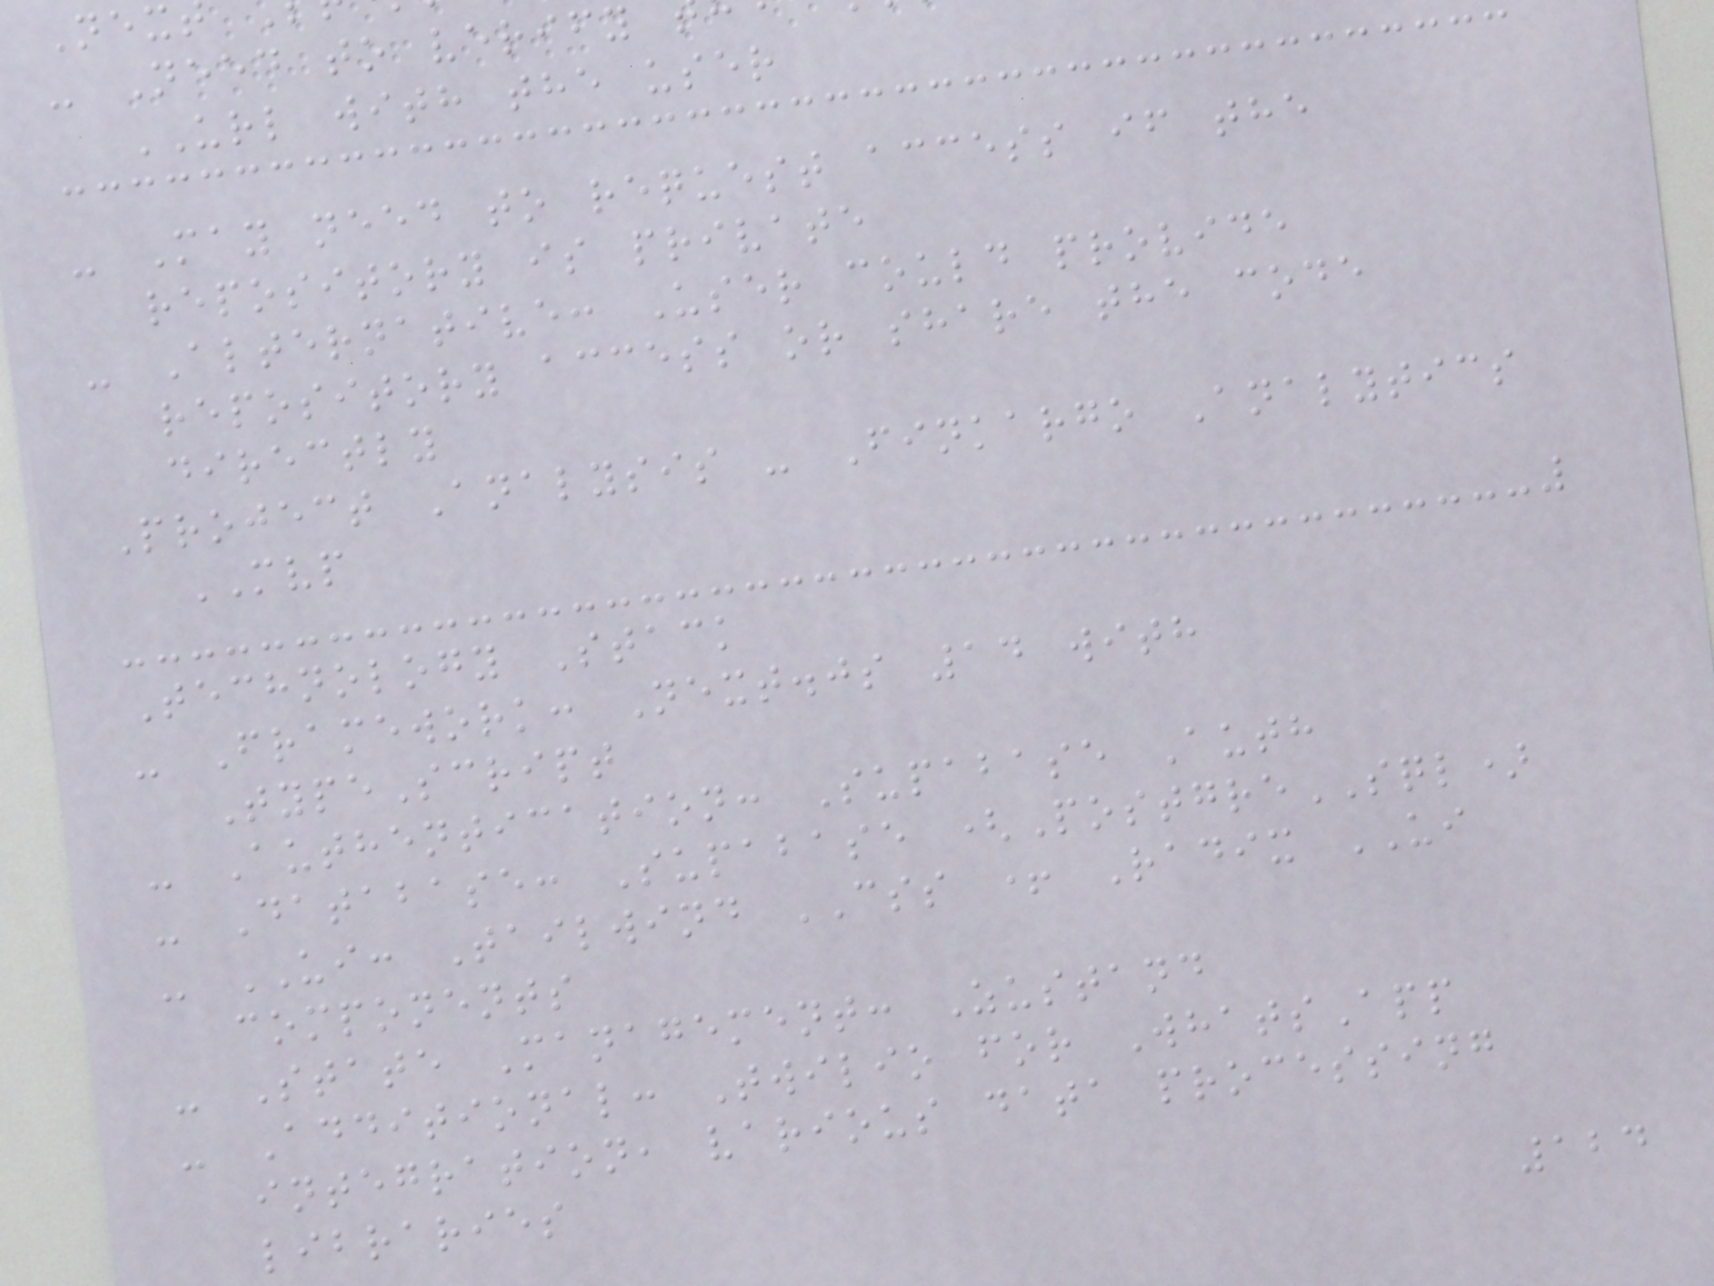Nex
- Need to verify
URL with the user
- May need to request access if the
repository is private
- Alternative: User could provide
repository access or share the code
directly
Project Analysis - Finkargo Analytics
MVP
Technology Stack
- Framework: Next.js 14 with
TypeScript
- Authentication: Supabase Auth
- Database: Supabase (PostgreSQL)
- UI: Tailwind CSS + Radix UI
components
- State Management: Zustand
- Additional: Twilio for WhatsApp
integration, various data processing
libraries
124
